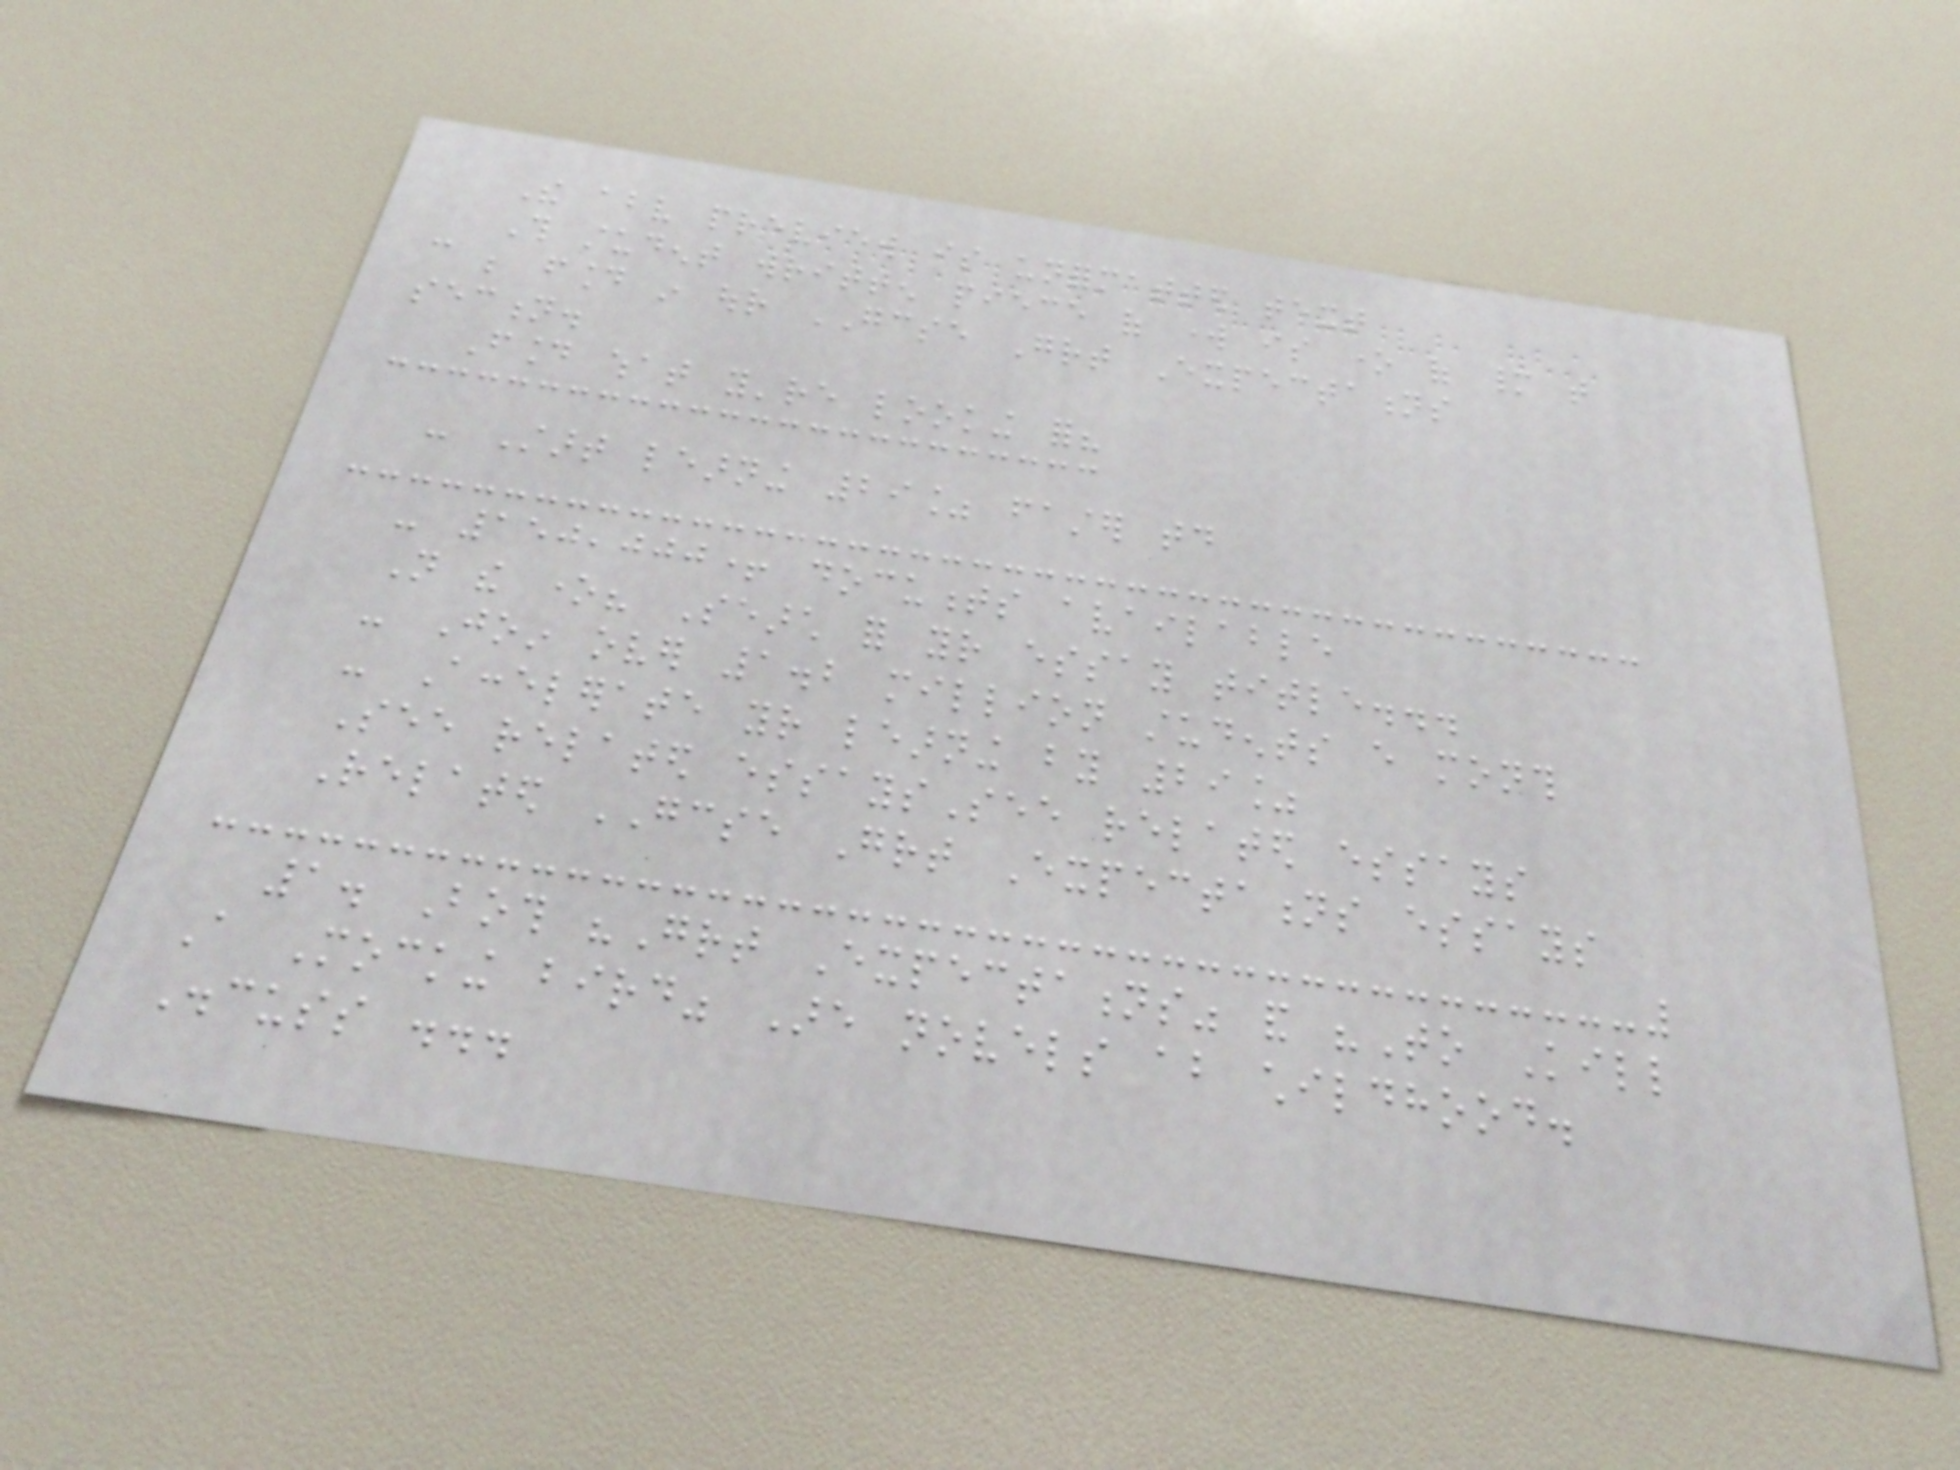The above preview is unformatted text
This student written piece of work is one of many that
can be found in our GCSE Great Expectations
section.
Found what you're looking for?
- Start learning 29% faster today
- 150,000+ documents available
Not the one? Search for your essay title...
- Join over 1.2 million students every month
- Accelerate your learning by 29%
See related essaysSee related essays
Related GCSE Great Expectations essays
1. Both "Great Expectations" and "To Kill
A Mocking bird" Are novels about childhood.
Discuss ...
